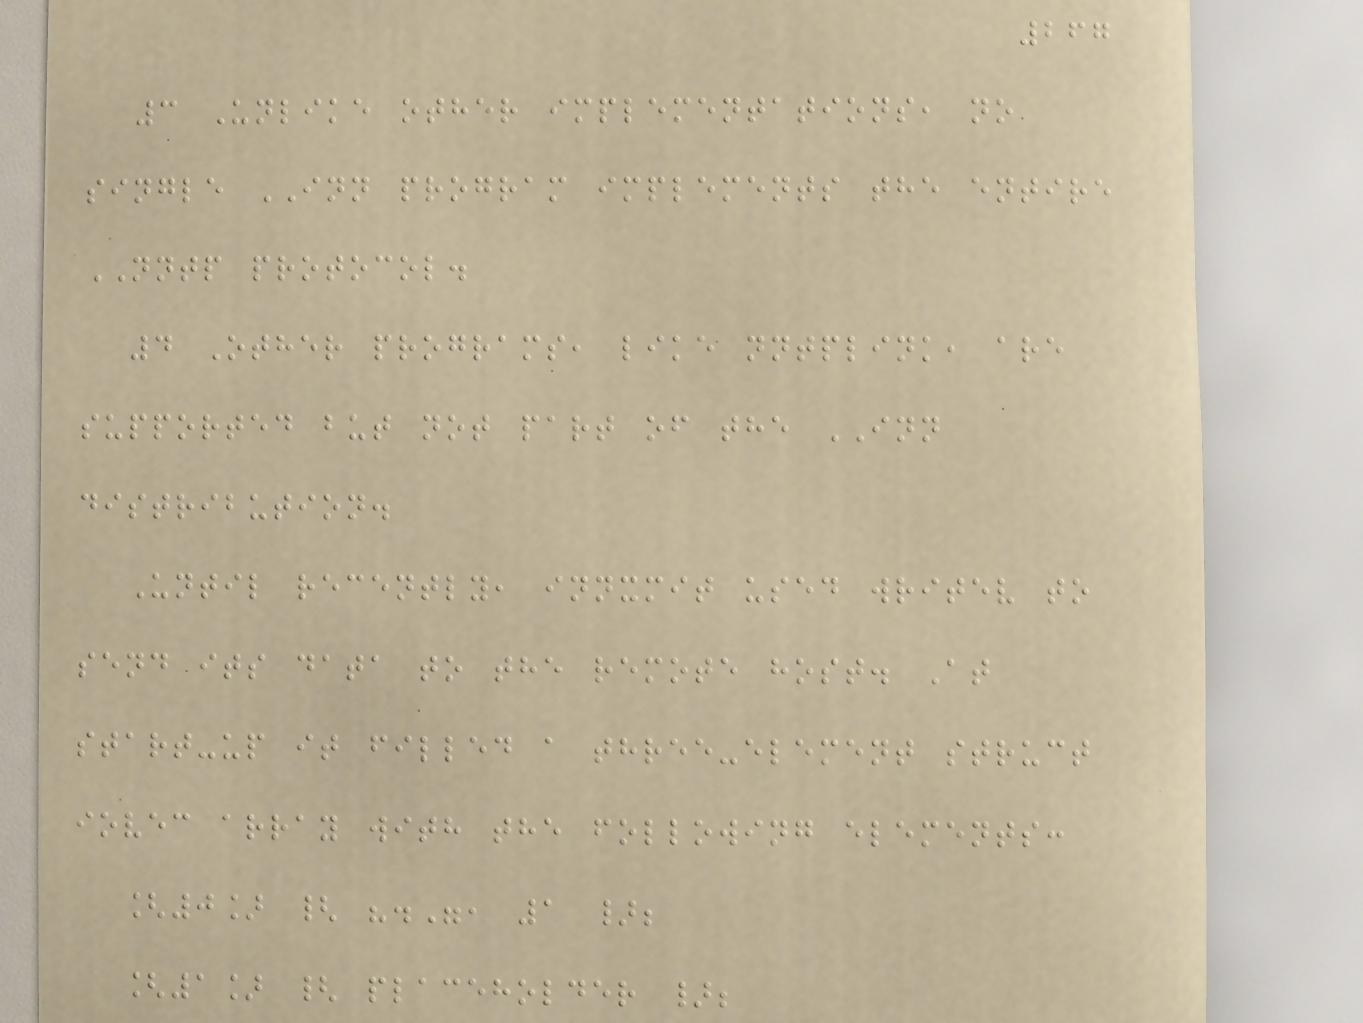267
3 Unlike other implementations, no
single INN program implements the entire
NNTP protocol.
4 Other programs, like nntplink, are
supported but not part of the INN
distribution.
Until recently, innxmit used writev to
send its data to the remote host. At
start-up it filled a three-element struct
iovec array with the following elements:
[0] { ".", 1 };
[1] { placeholder };
